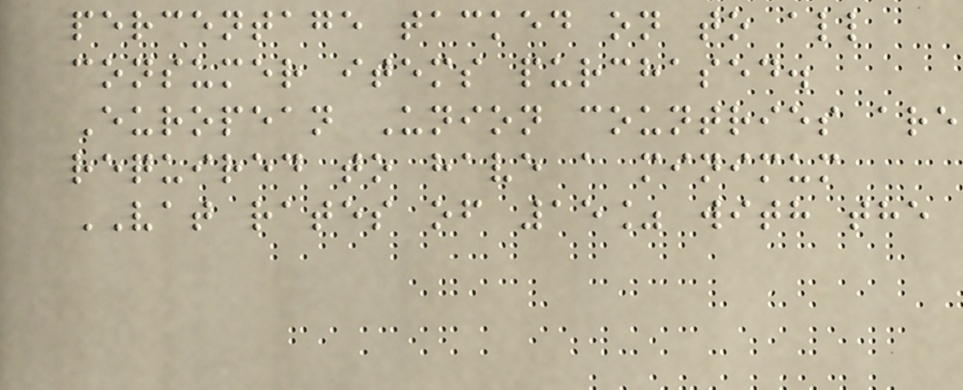percentage tacked on to all
consumer items purchased.
European Union countries are
required to have a minimum
VAT rates of 15% with the
